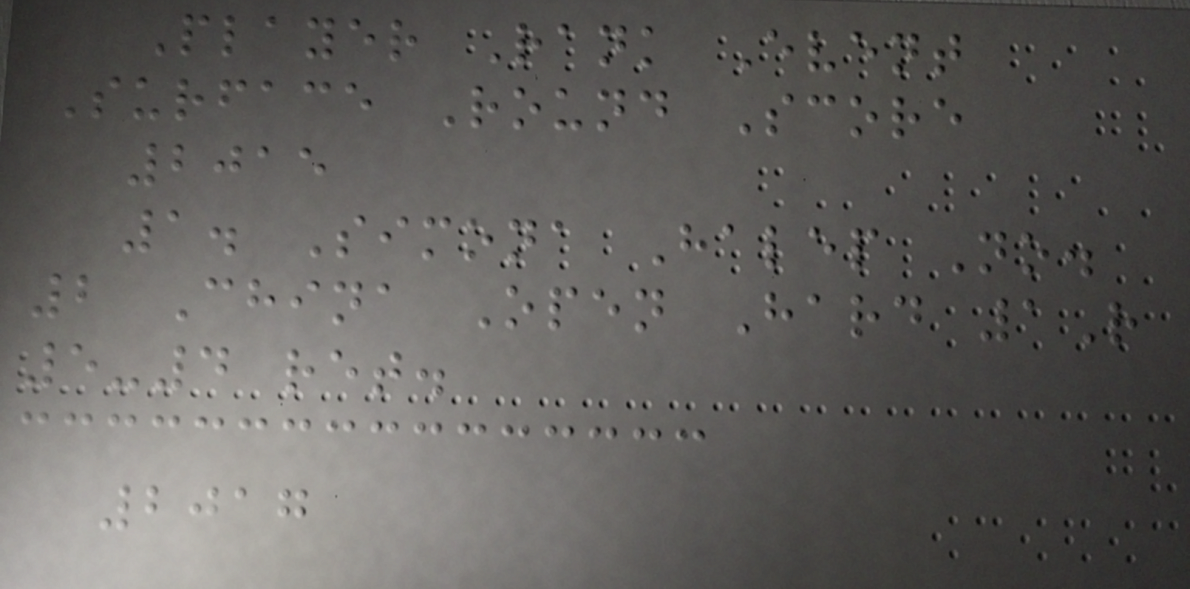Player Rank Event
Surface Round Score
2015
1. Simona Halep No.
2 China Open Hard 1R
5-4 ret.
2017
